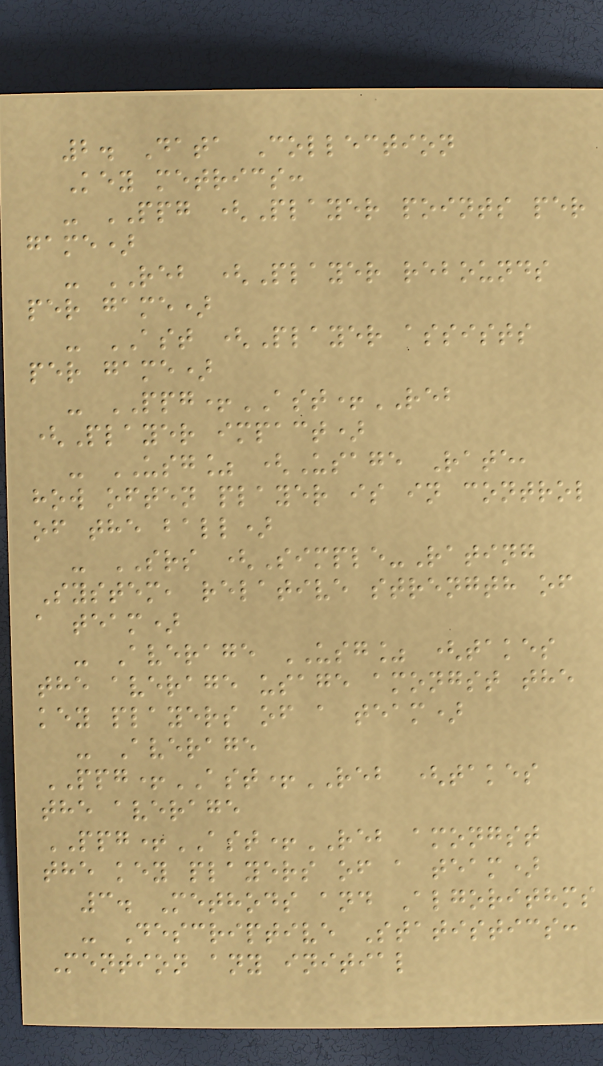2. Data Collection
Key metrics:
- PPG (Player points per
game)
- REB (Player rebounds
per game)
- AST (Player assists
per game)
- PPG+AST+REB
(Player impact)
- USG% (Usage Rate,
how often player is in control
of the ball)
- SRS (Simple-Rating
System, relative strength of
a team)
- Average USG% (takes
the average usage amongst the
key players of a team)
- Average
PPG+AST+REB (takes
the average
PPG+AST+REB amongst
the key players of a team)
3. Methods and Algorithms
- Descriptive Statistics:
Mention any initial
